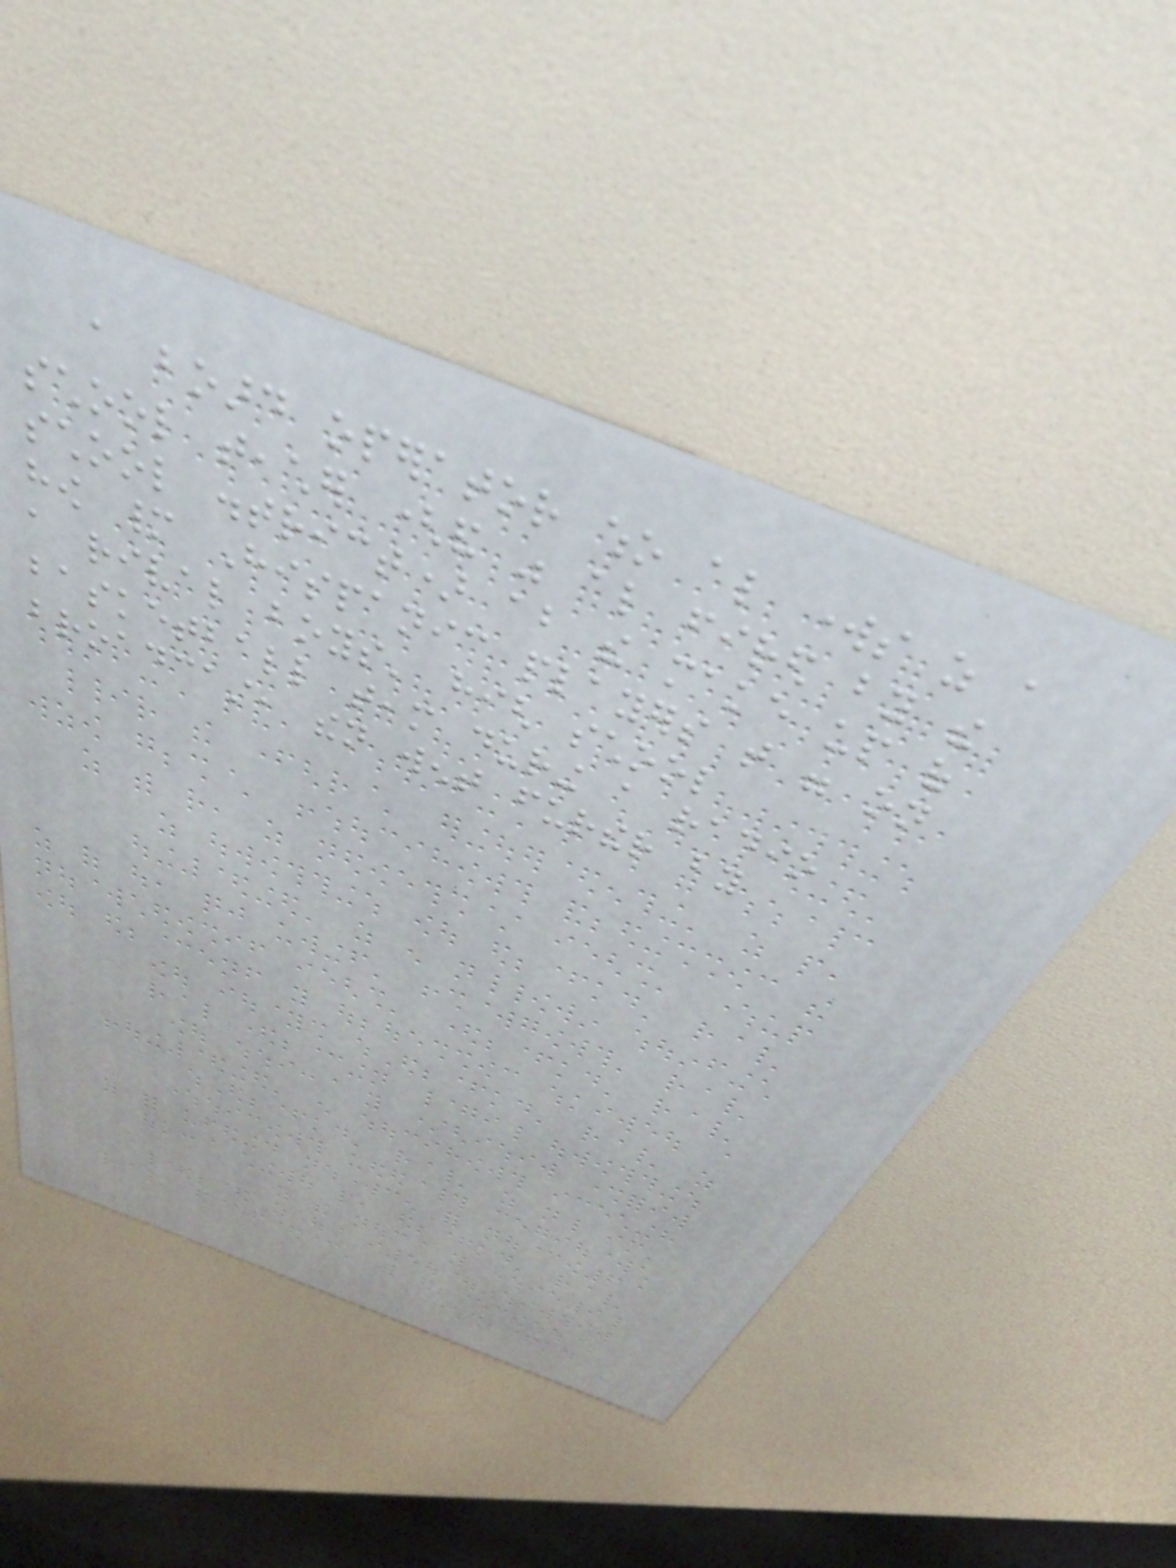a board operator who also works as a
school teacher (and was also fired by the
school district) about the make up of
how many Hispanic players that were on
a rival boys' high school
basketball team during a radio
broadcast, then went further by
